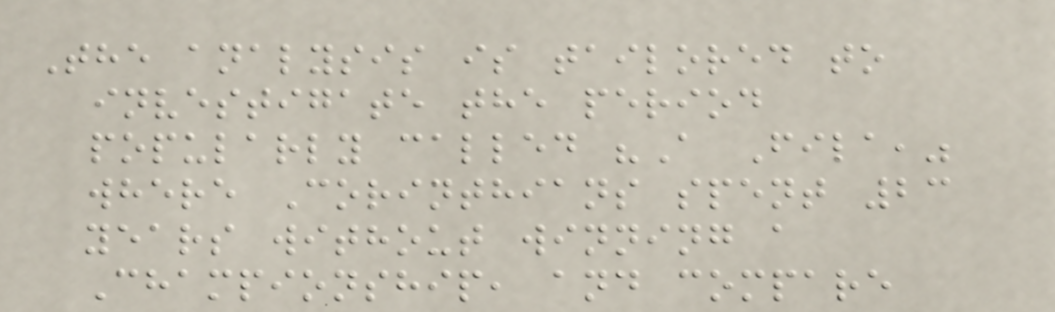The analysis is tailored to
investigate the period
popularly called "A Fila,"
where Corinthians spent 23
years without winning a
Championship, and compare
